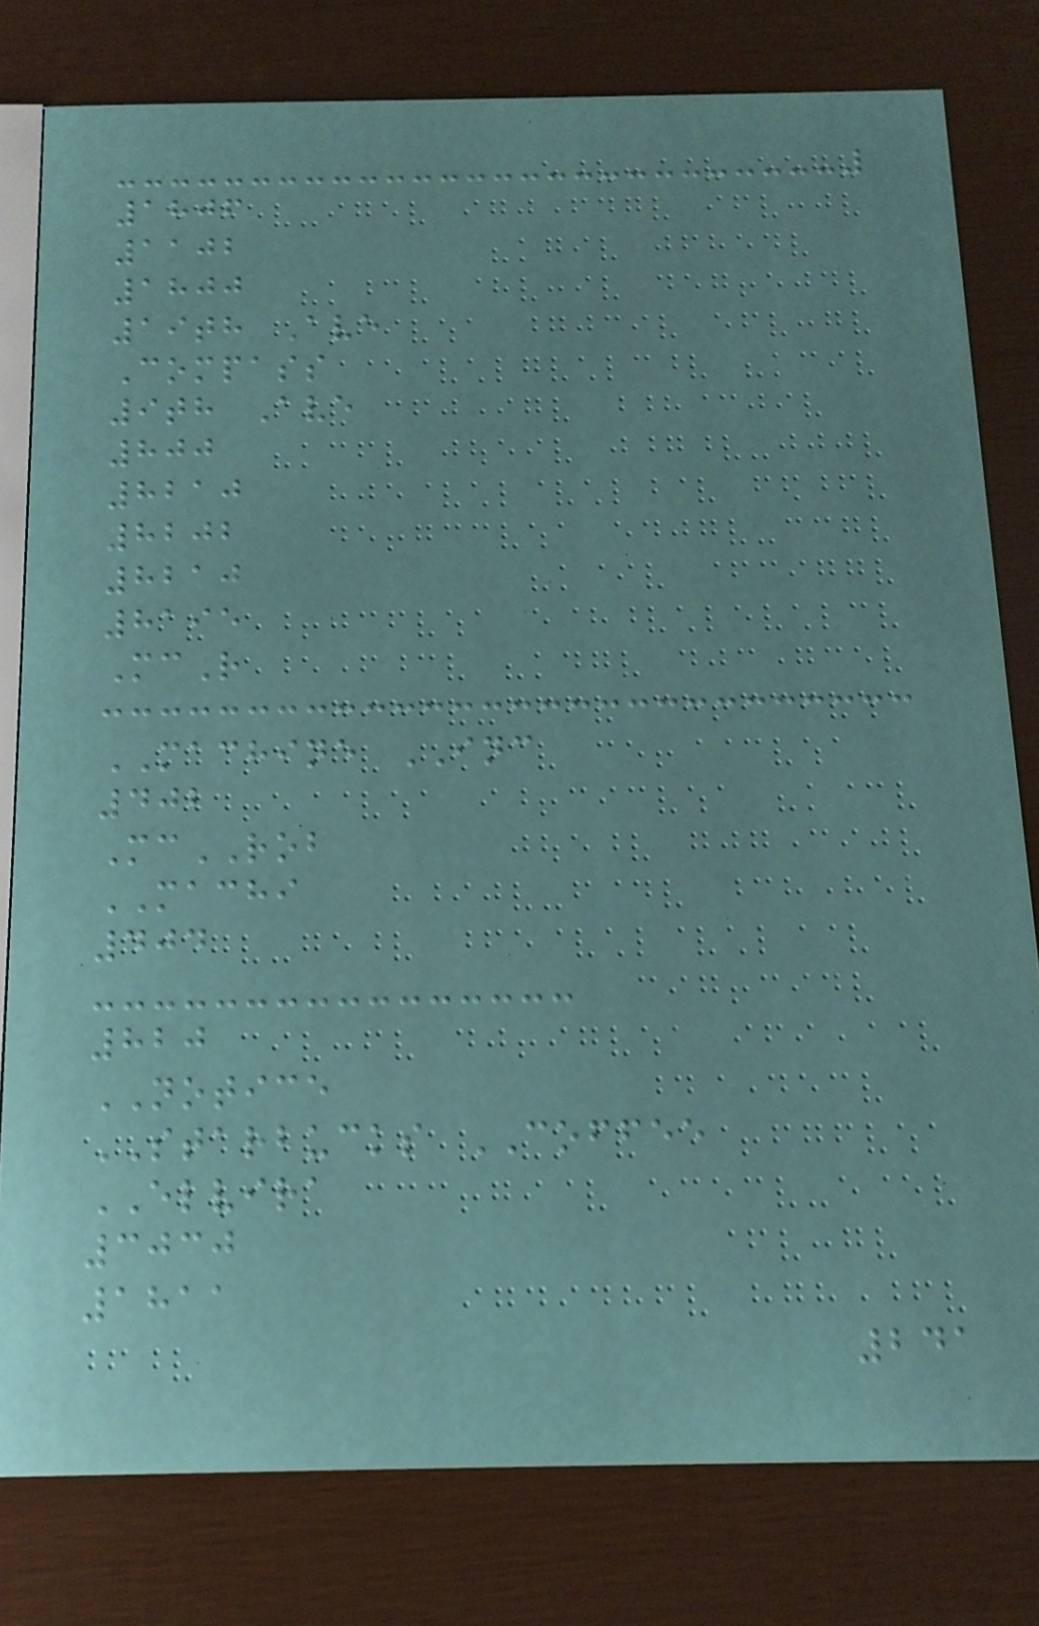1806
1102
1800
19th Ave
Compass
9th Ave
800
8210
8202
8210
8195
McR
MACHINE INC
402
McROB
MACHI
404
820
NOTICE
STARBUCKS COFFEE
ELVIRA
3030
1811
241
